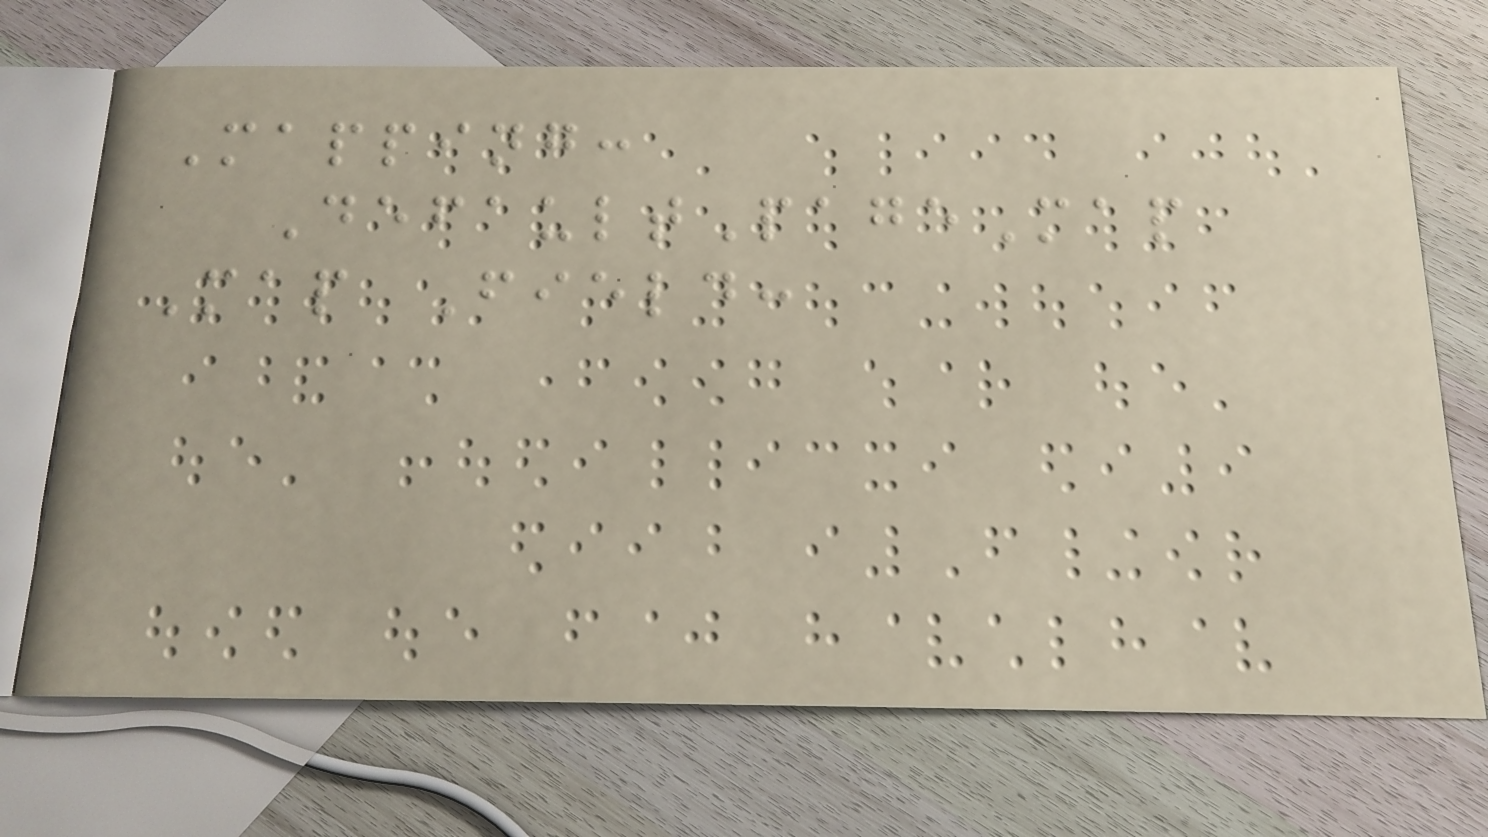Mapping:
DefaultPageMap
Map Field:
